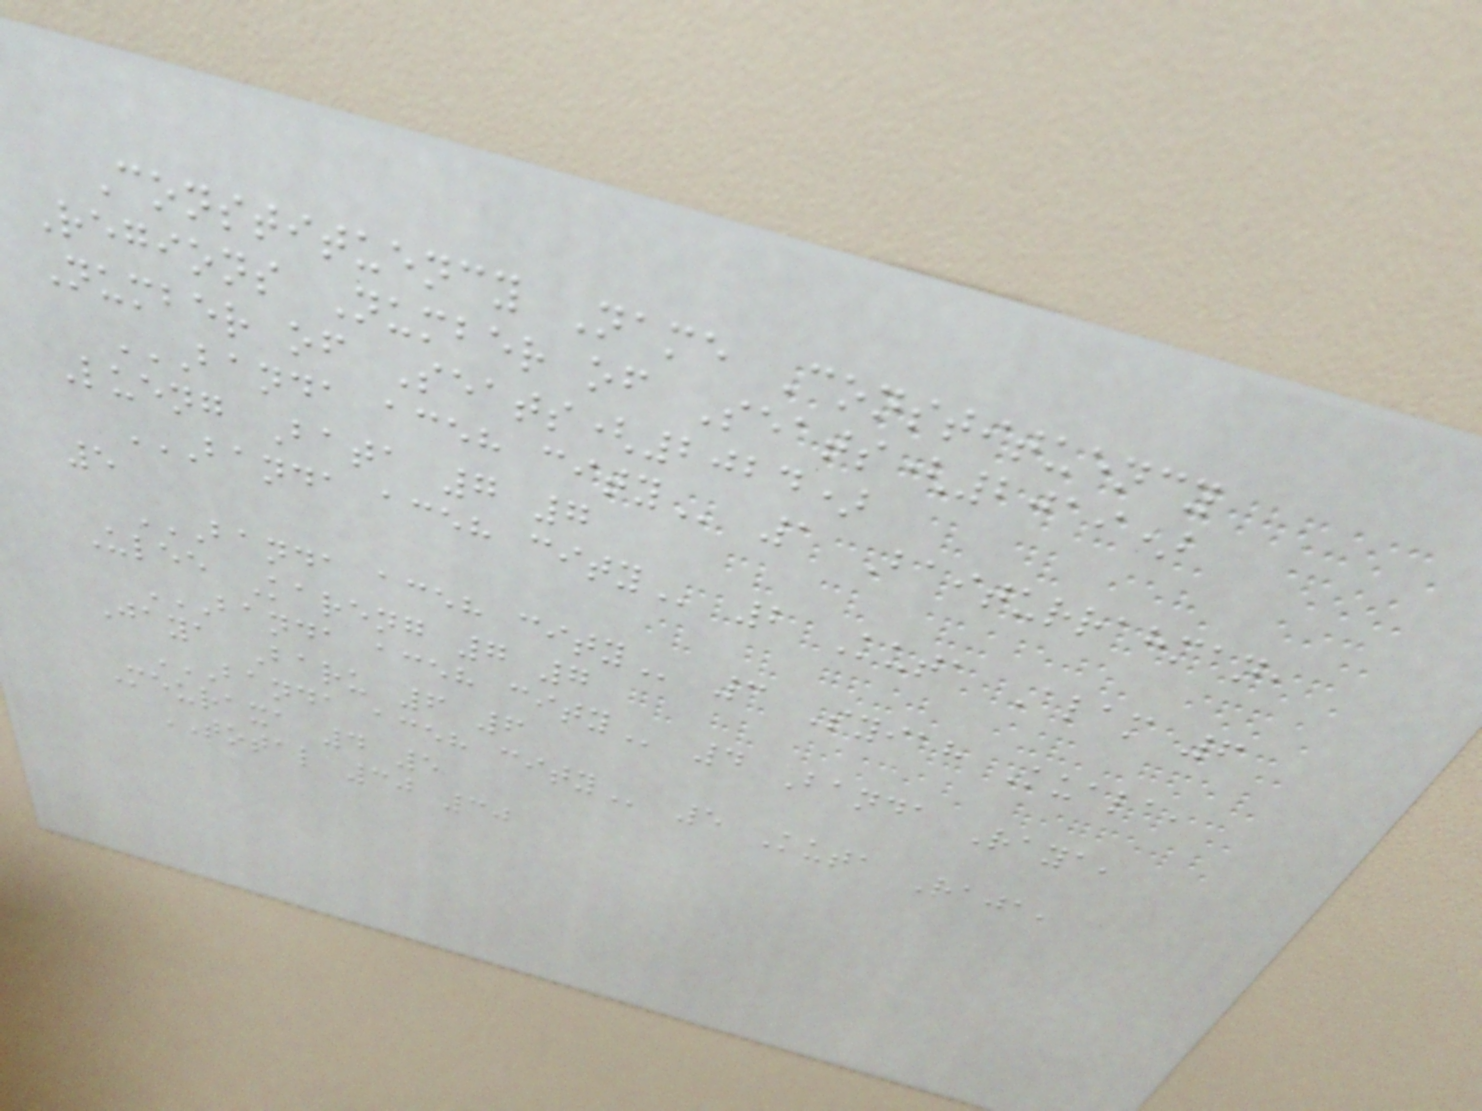Constituency Name Constituency
Regions Number of Seats(2019)
Number of Seats(2024)
BANDA ACEH CITY 1 Baiturrahman,
Lueng Bata 7 7
BANDA ACEH CITY 2 Kuta Alam 6
5
BANDA ACEH CITY 3 Syiah Kuala,
Ulee Kareng 7 7
BANDA ACEH CITY 4 Banda Raya,
Jaya Baru 6 6
BANDA ACEH CITY 5 Kuta Raja,
Meuraxa 4 5
TOTAL 30 30
